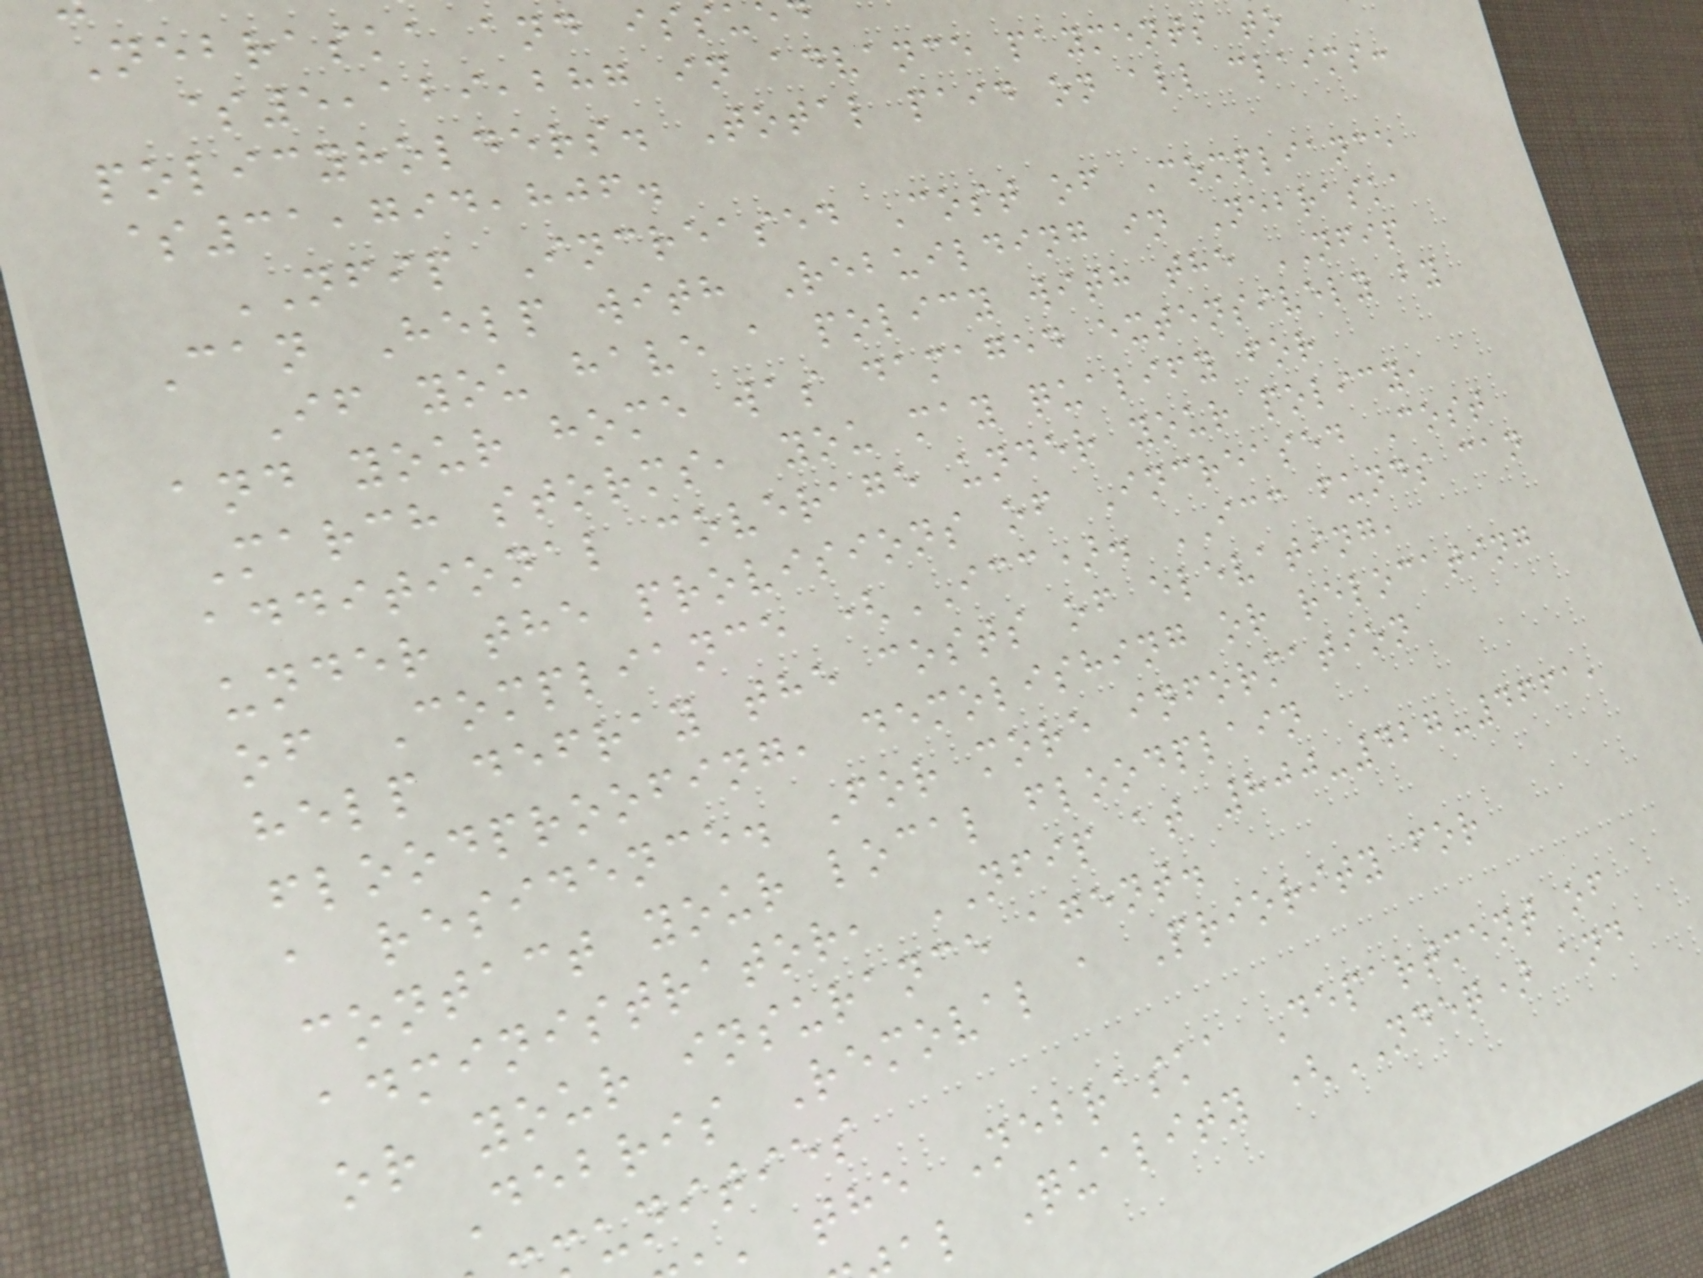Nebraska and issu
$5,129,287 in advance payments to
policyholders. Total paid on all claims:
$31,794,806.
NFIP Increased Cost of Compliance
Can Help with Rebuilding in Nebraska
If you have a policy with the NFIP
and your home was damaged extensively by
March storms, you may qualify for
additional coverage under your policy,
under the provisions of Increased Cost
of Compliance (ICC). ICC funds can
help defray the costs of elevating,
floodproofing, demolishing or relocating
a residence. For more information
contact your local floodplain
administrator, NFIP at 800-427-4661,
or your insurance agent.
Debris Removal a Priority for
unities
the Nebraska Department of
al Quality (NDEQ) and
